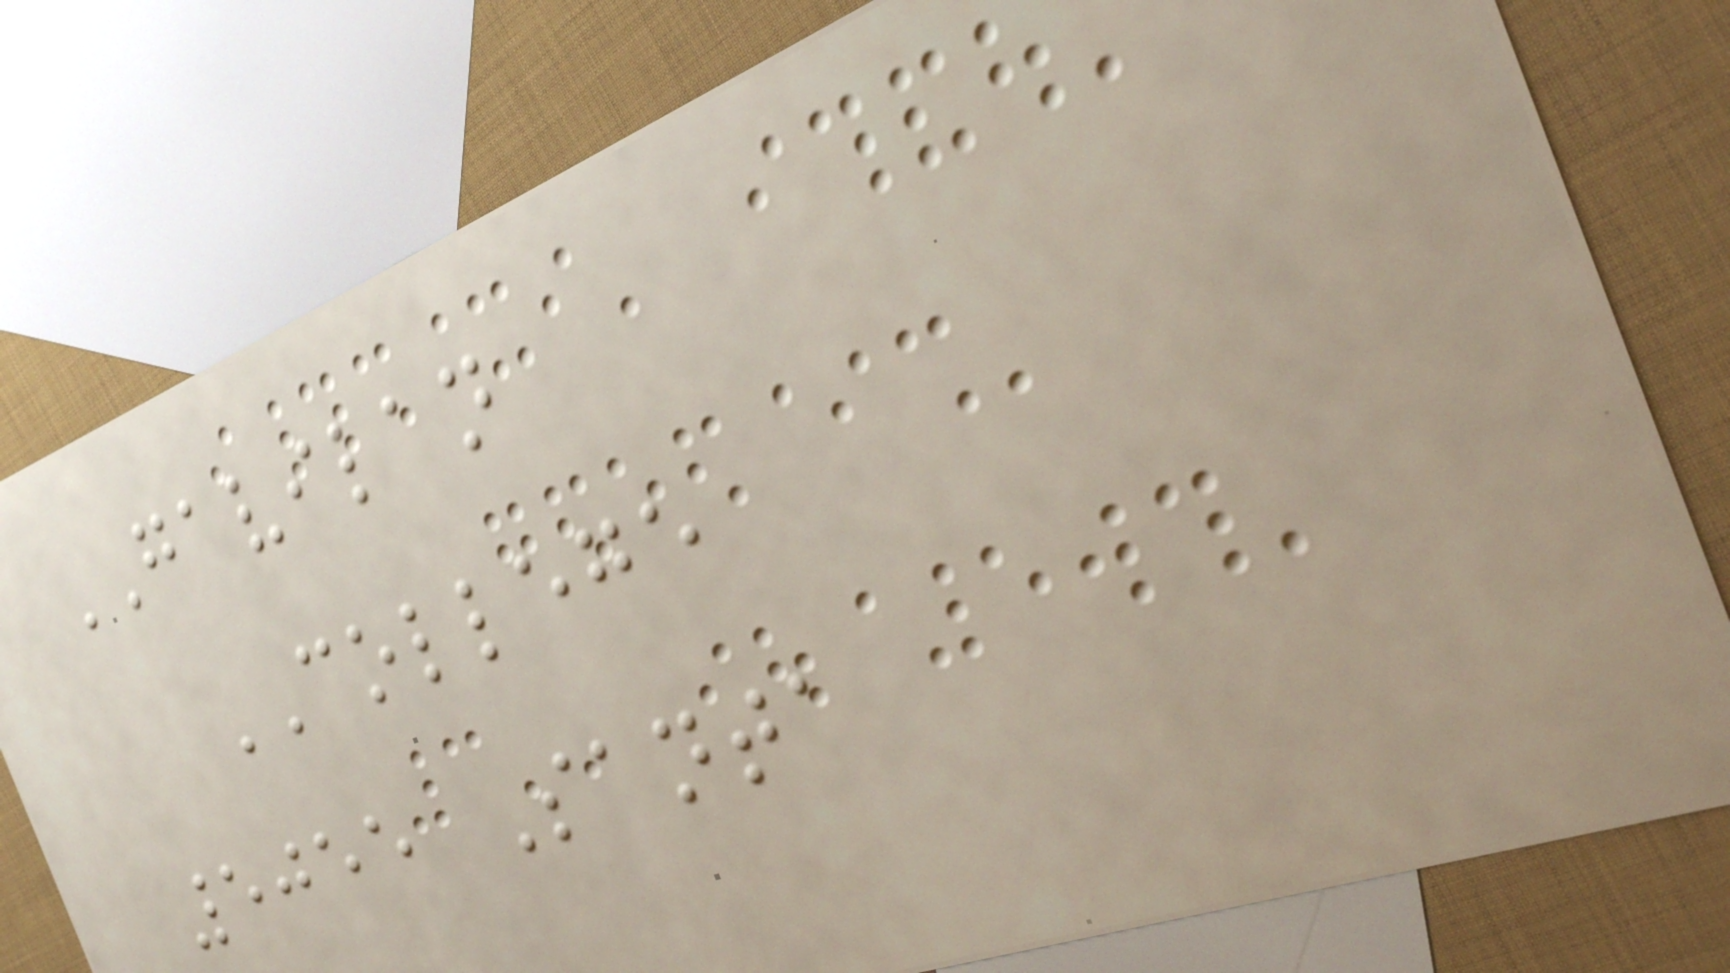GAVILAN
COLLEGE
5055 Santa
